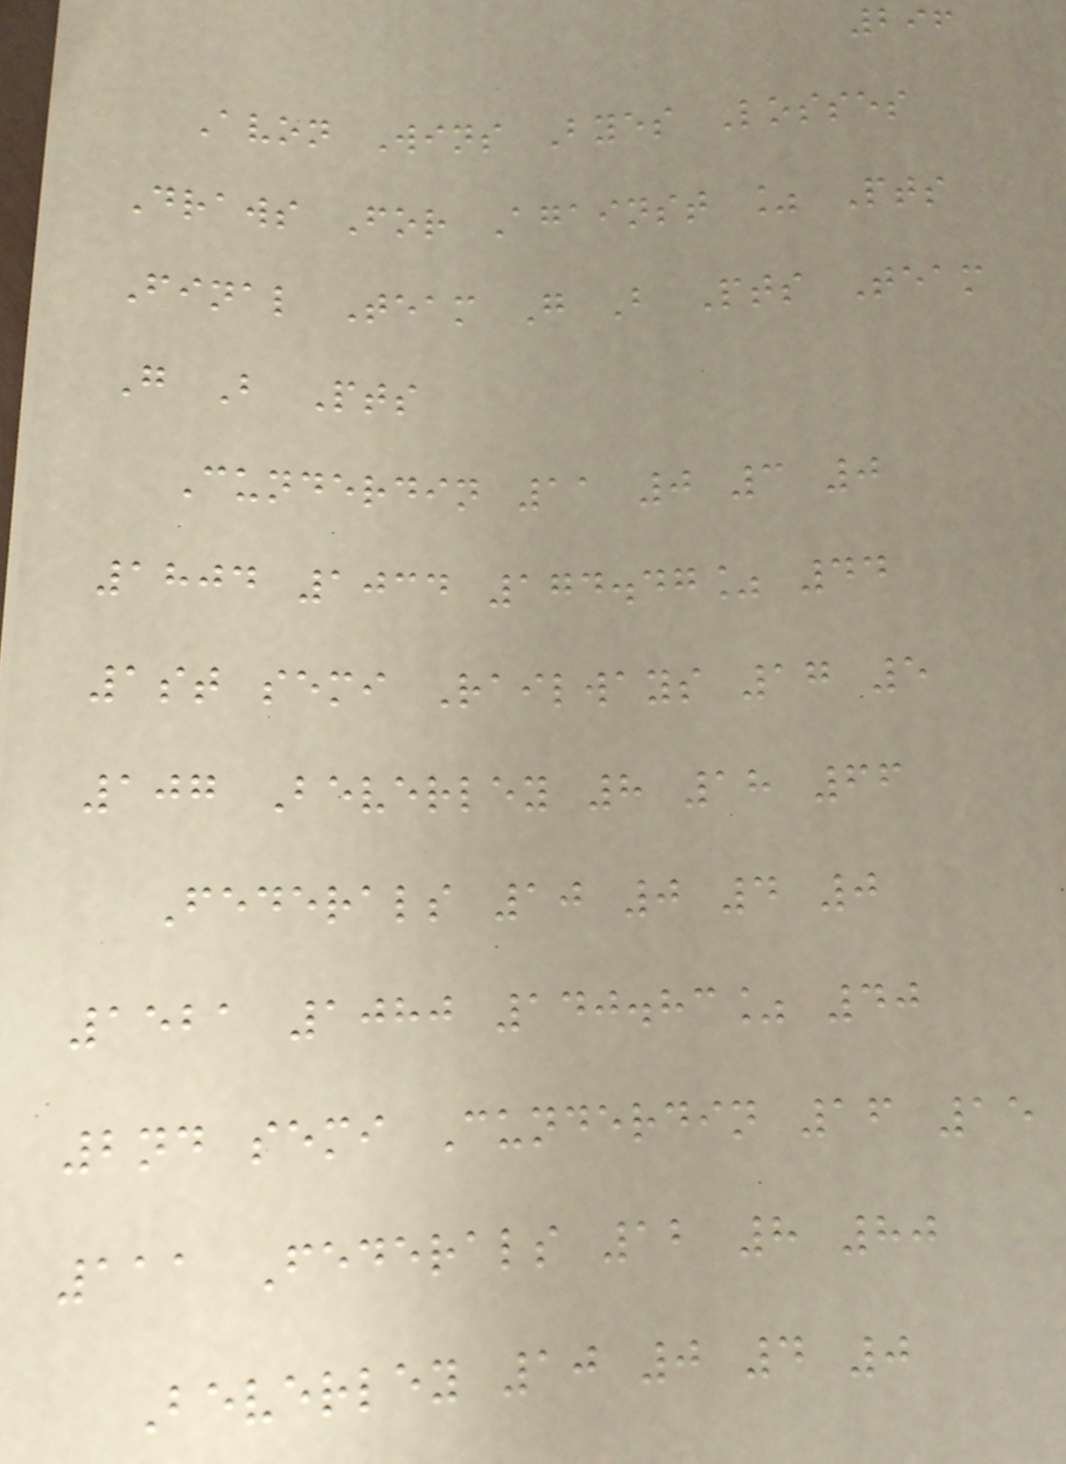296
Avon Wins Byes Losses
Draws For Against % Pts
Final Team G B Pts Team
G B Pts
Cunderdin 11 0 3 0
1804 1034 174.47% 44
1st semi Railways 17 5
107 Beverley 8 18 66
Federals 10 0 4 0
1521 1080 140.83% 40
2nd semi Cunderdin 16 15
111 Federals 12 8 80
Beverley 10 0 4 0
